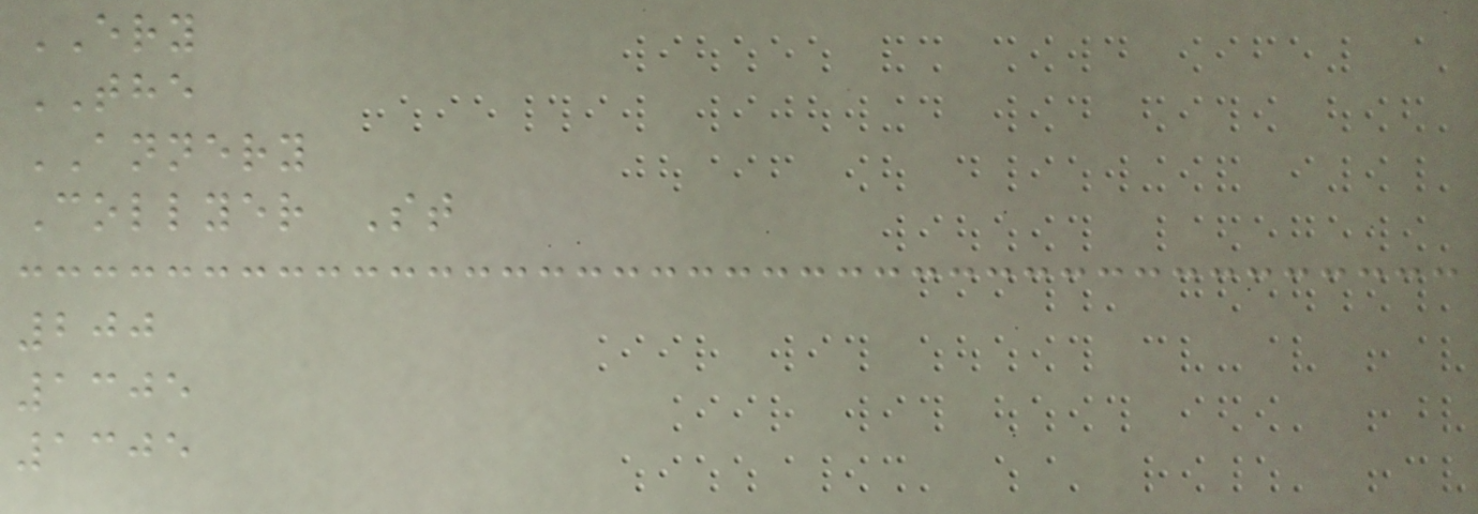ERY
THE
ANNERY
Collyer St
200
1305
1305
